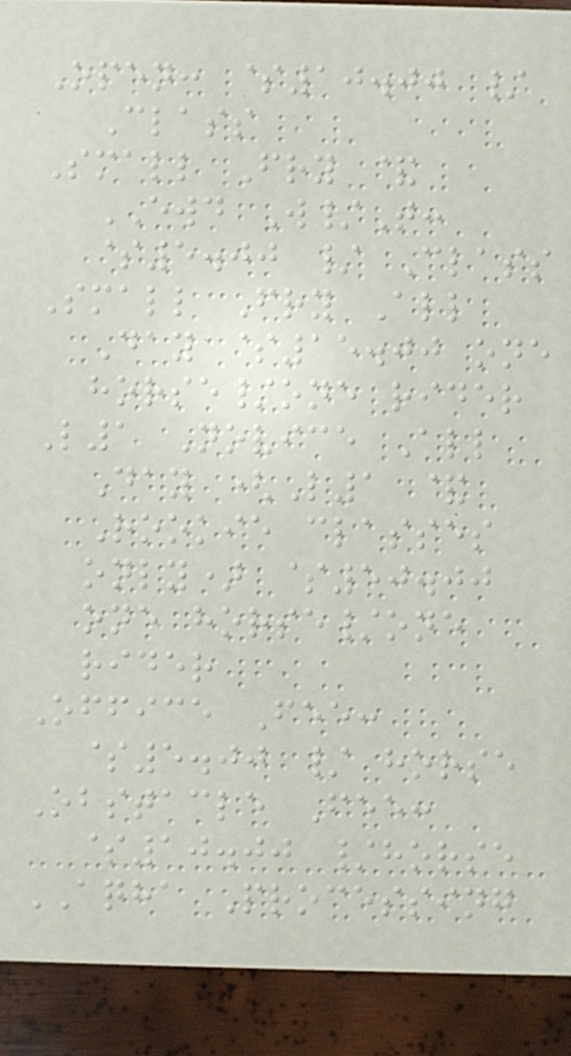Open: $10.00 /
Class
Small Fry &
EWD W/T:
$5.00 / Class
Small Fry All
Day $15.00 one
horse/one rider
L1 Novice All
Day (L1 &
Rookie classes
only) $50.00
one horse/one
rider
Office Fee:
$5.00 / horse
Obstacle Fee:
$10.00 /horse
AQHA Processing
